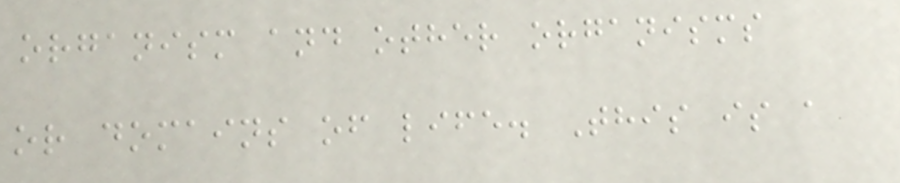organism and other organisms
or domains of life. This is a
